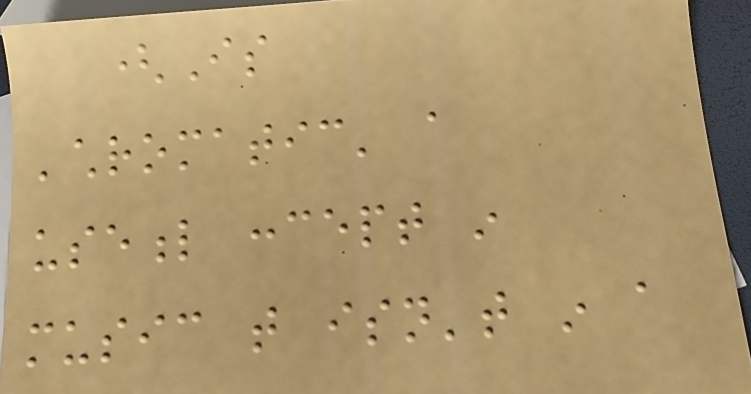(Is
'chromatic' a
useful concept in
music that isn't in a
